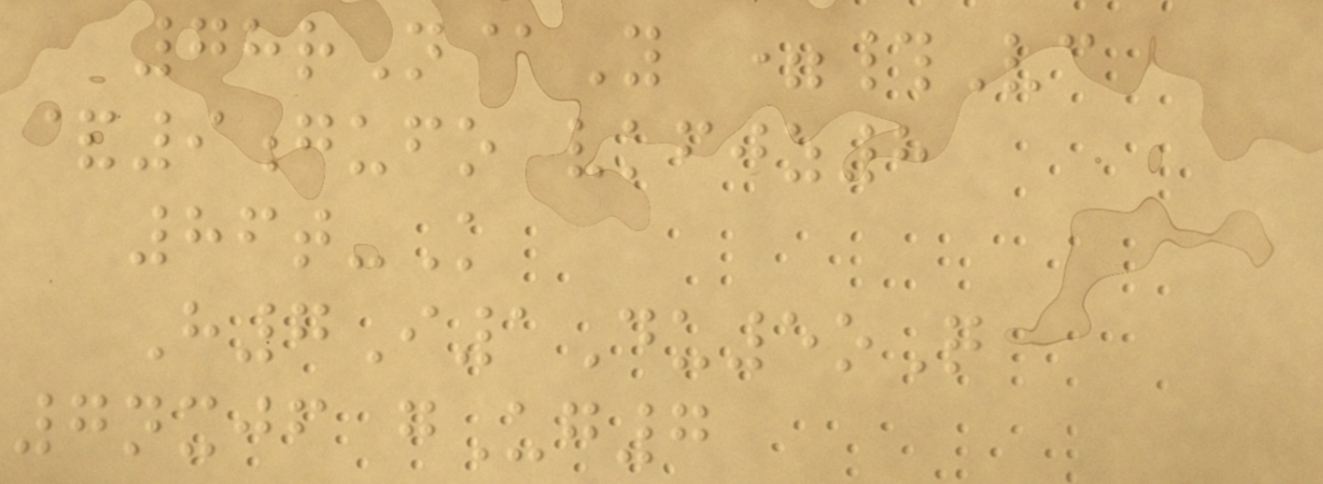78rN@Y =#Vc
&9gufo vkfjz8
86t-K
H7I1Du5oQ
7nxjf gUg7
